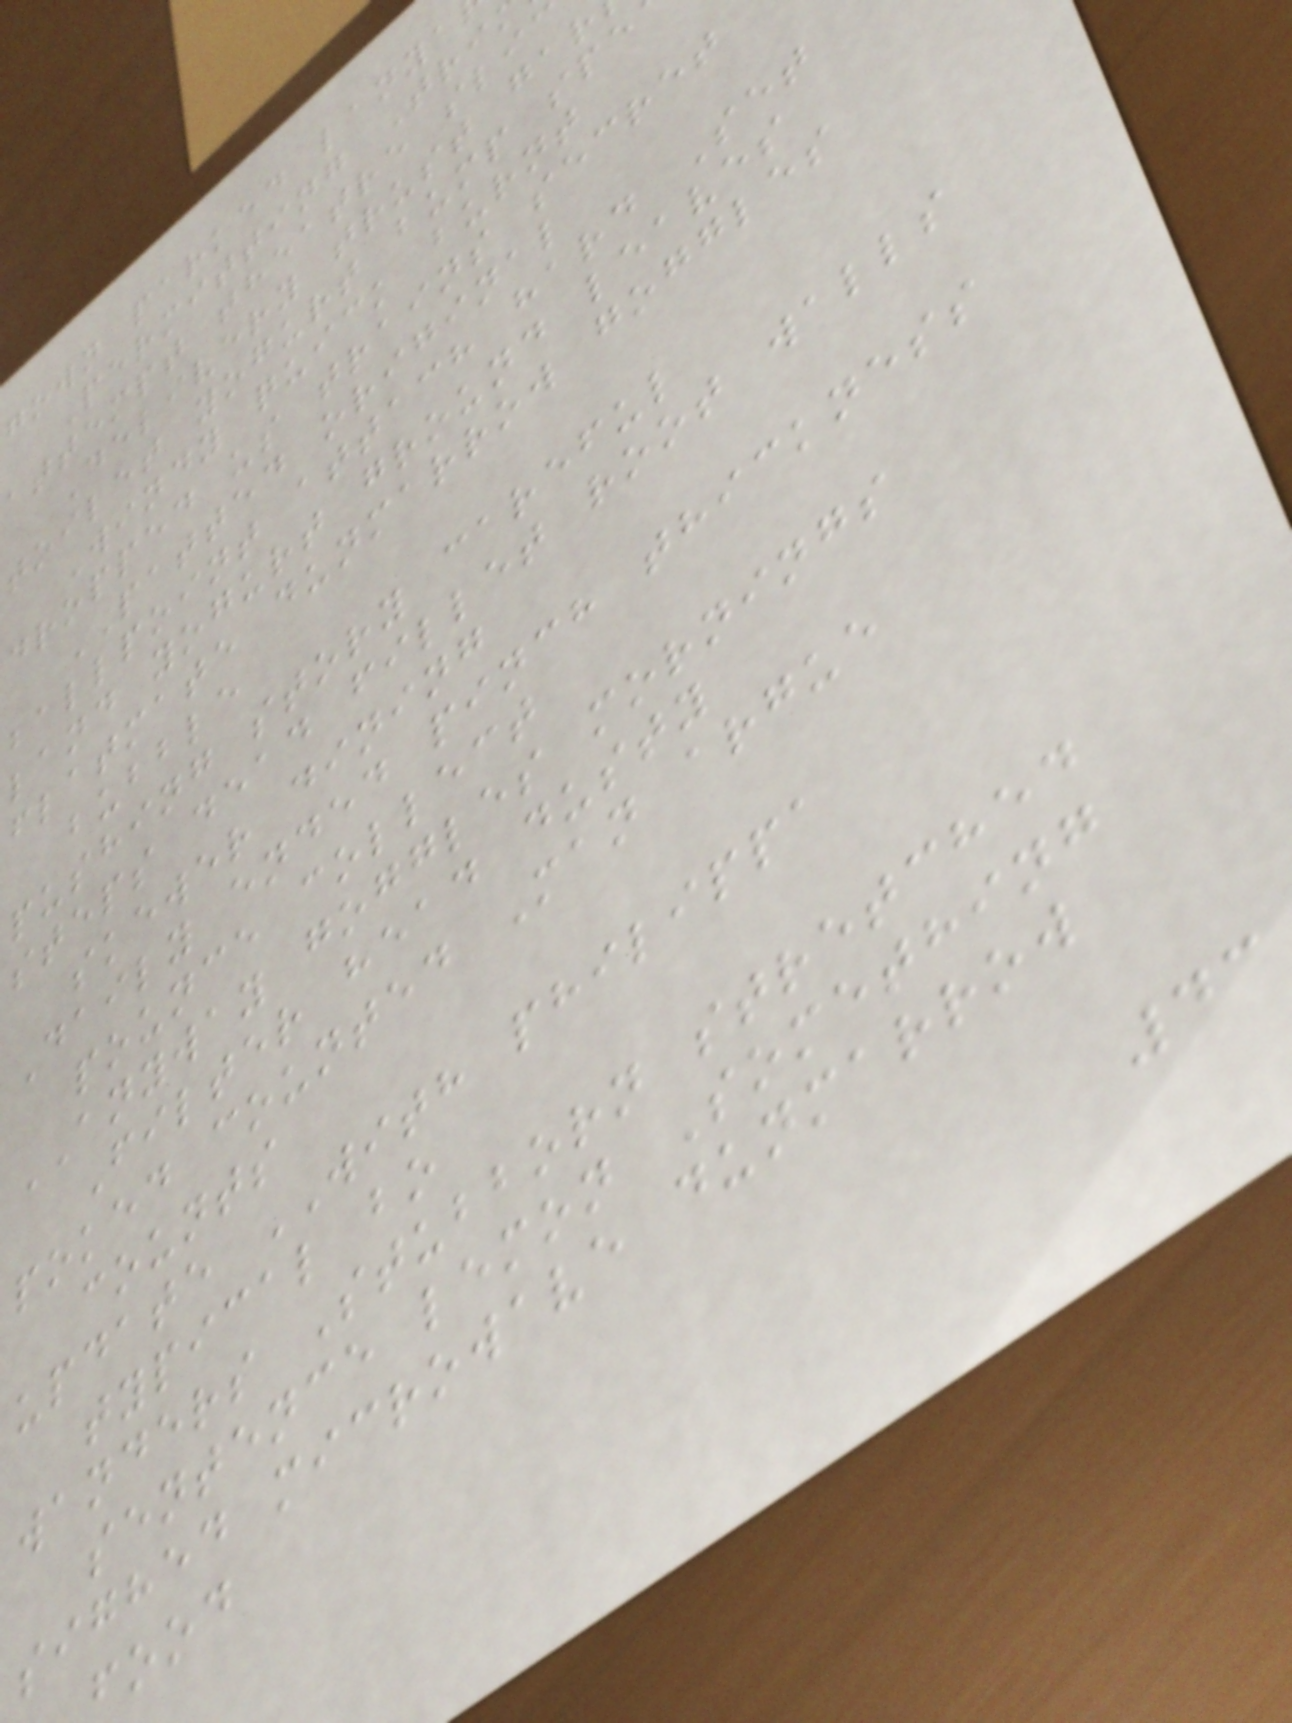gown parked lanya
Permitting Tri
attempt theatre sli
Delivery trust gar
toilet yogurt bump spe
Windy quick burnt
dropped us trains secret
PATTED original
ballpoint attach hard Set
land yogurt ground leaves
flatmate dunmarrow goggles
bubble
pushing story careful
steps dead fillet root walls
skewer dining
Daily ended pinch thickness
pounce collect
ANYWAY goggles mornings
Filter head dusty
poked counted Man argue
counts
update WITH philippa
typical bo
wanders Stubborn stretched
sentence lemon Something
sighed microwave dunmarrow
food
43
